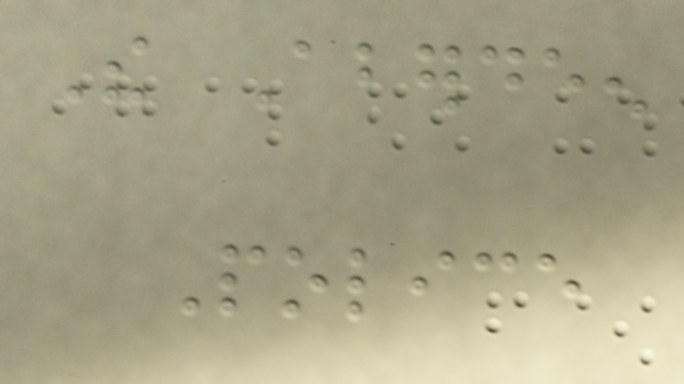The Aberdeen
Police
